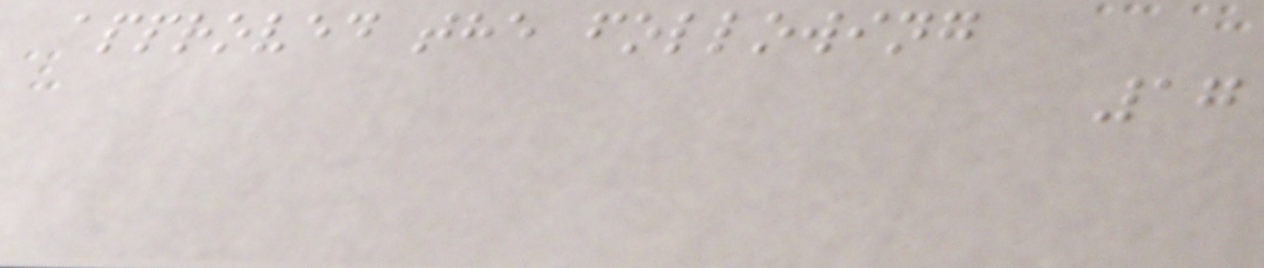approved the following
17
